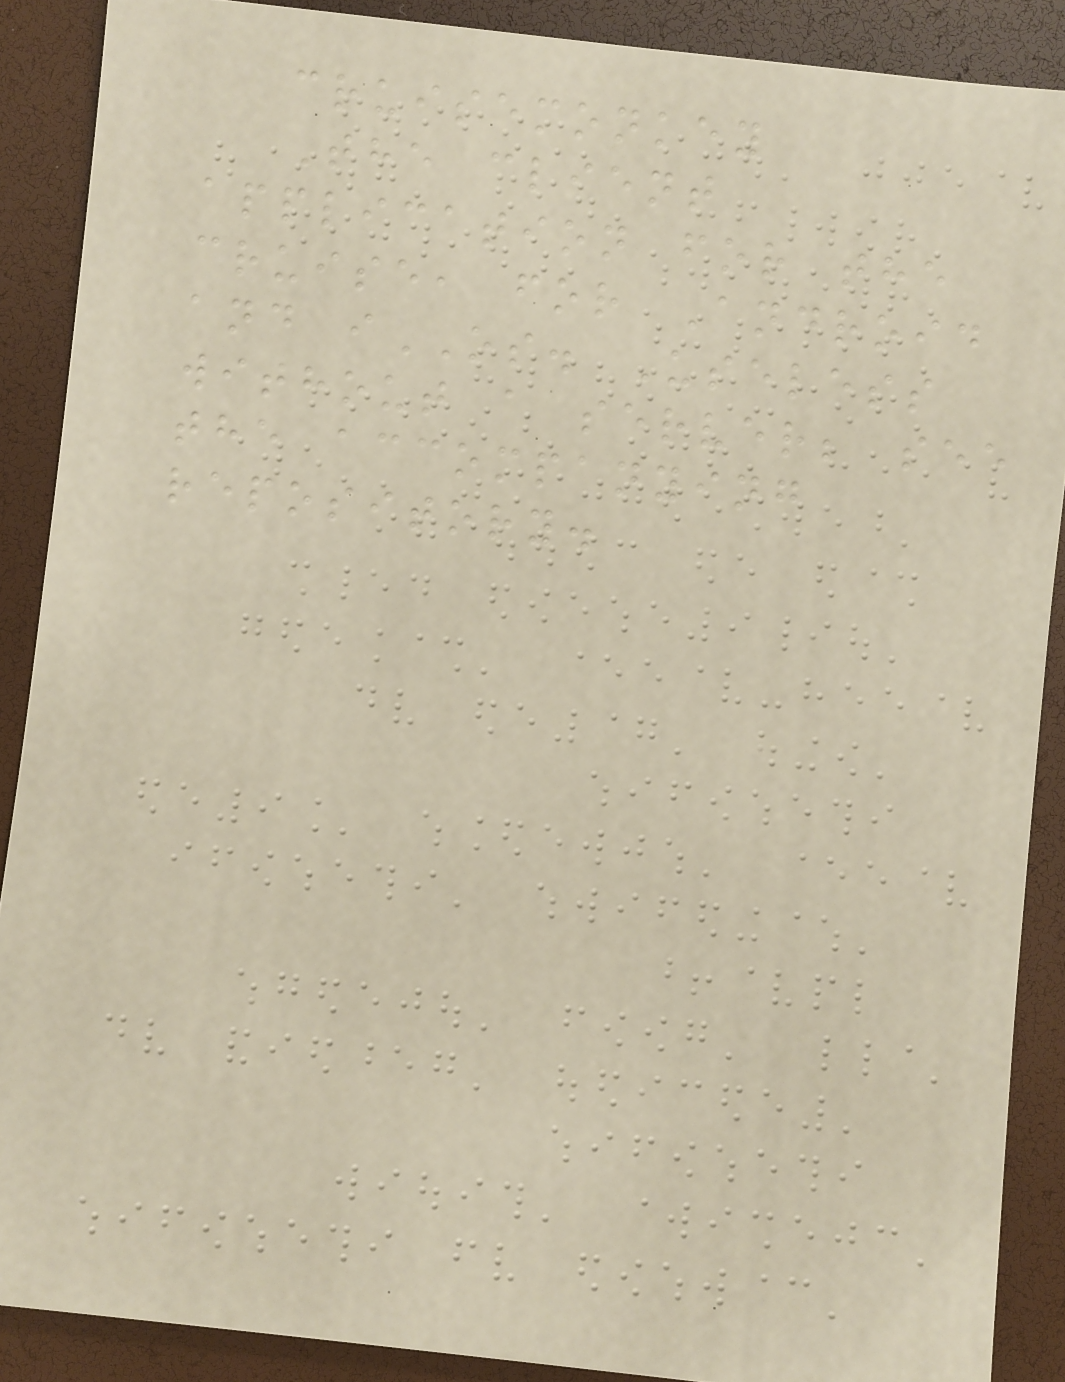cruisemonkey
The client
application for the
cruise, for Android
and iOS. Useless
without a server; see
the accompanying
repository.
